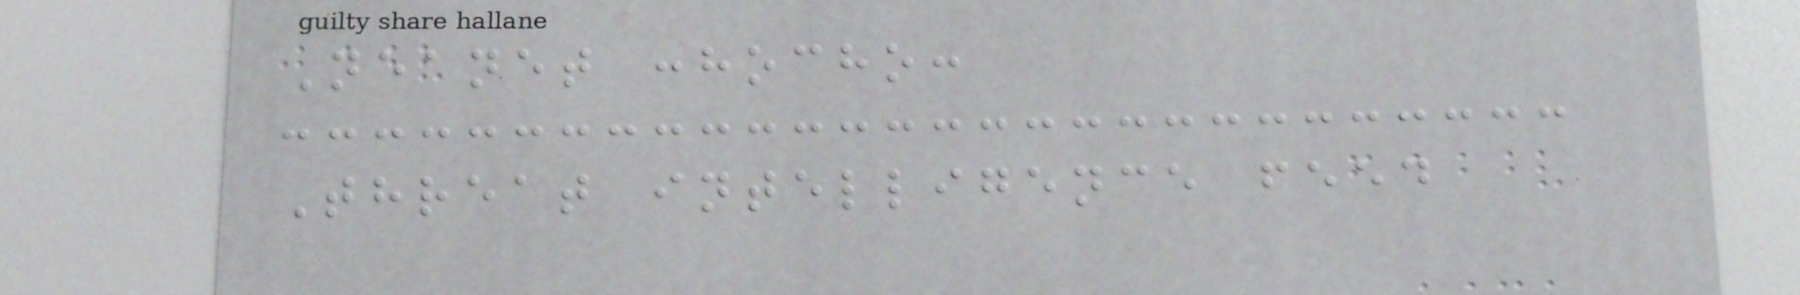Neanet :hocho:
Threat intelligence feed
